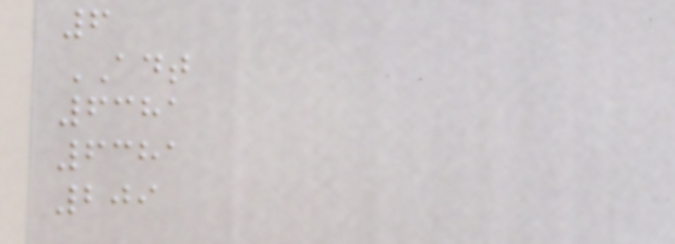6
ADT
6381
6381
209
